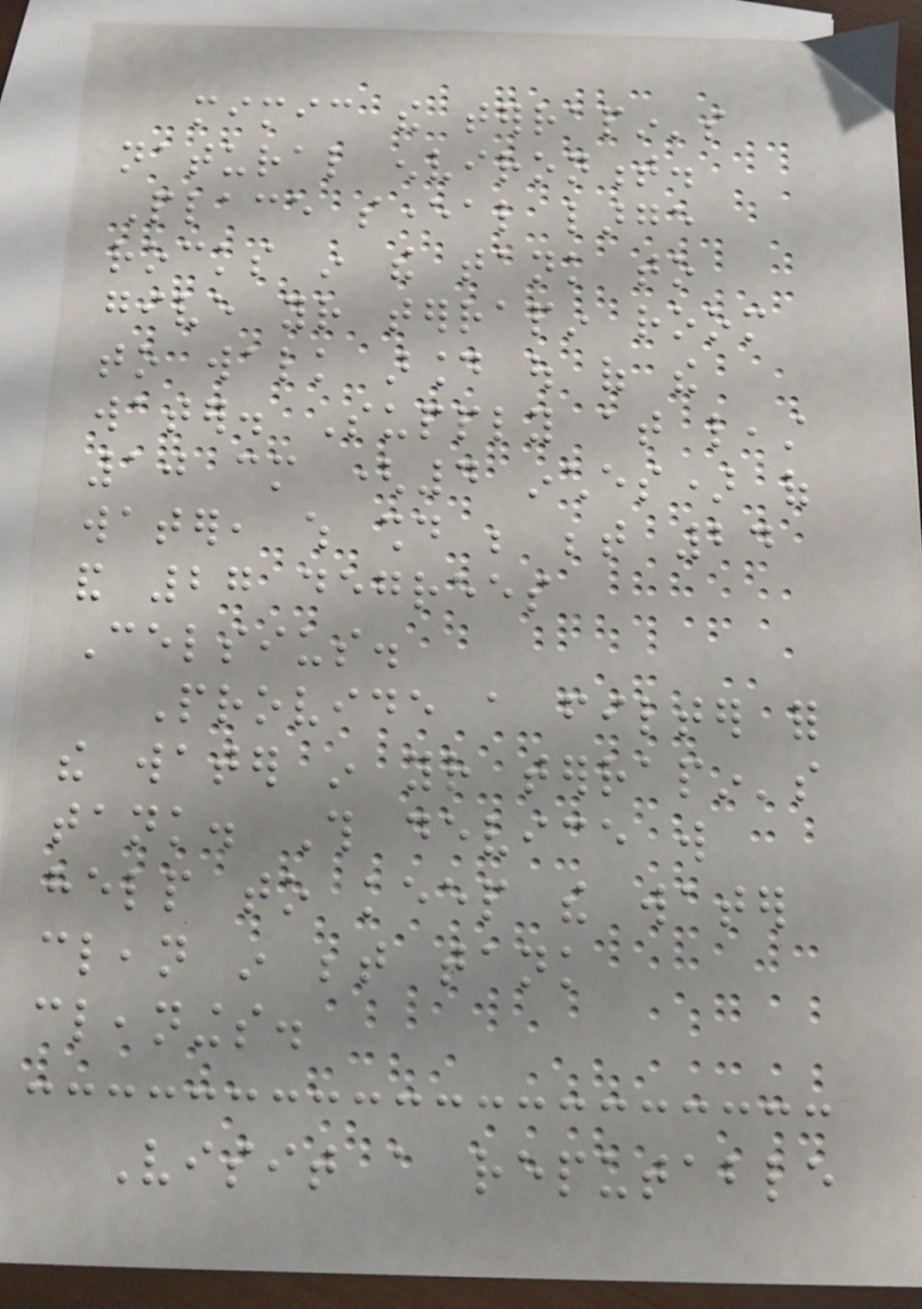mimic the terrapin's
natural environment.
Place several large
rocks in the tank to
give your terrapin room
to walk around out of the
water. Supply at least
10 cm (4 inches) of
water, which should be between 24
and 27 degrees
Celsius.
Provide a filter for
the water in your terrapin's
tank. This device will
help to keep the water
clean in between tank
cleanings.
Visit a reputable
